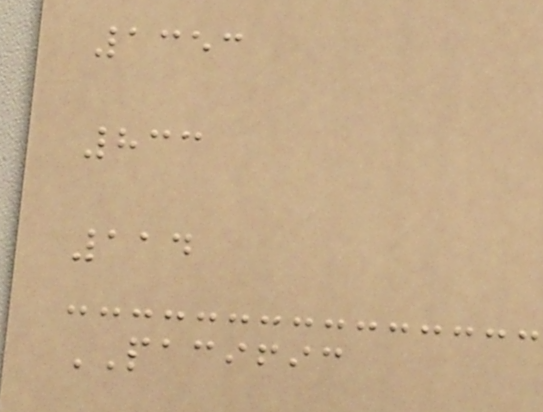1353
833
114
PACIFIC
